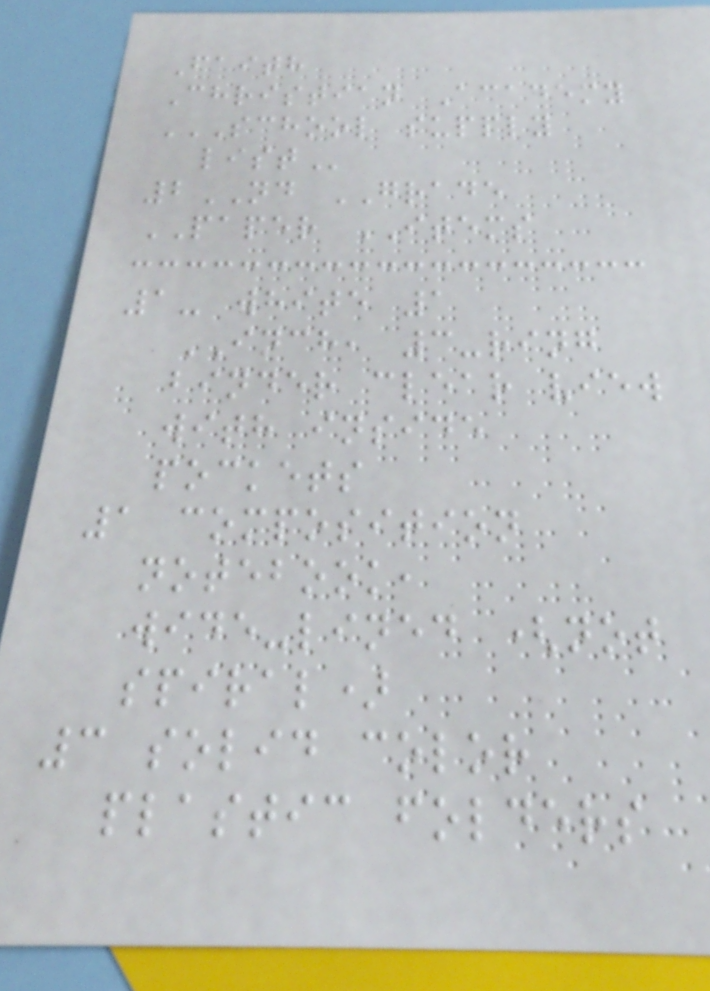Faith
Christian Academy
SCHOOL SUPPLY
LIST
2ND GRADE
PAPER ITEMS
1- white 1
INCH, 3-ring
binder clear view
with inside
pockets
1 composition
notebook,
wide-lined (not
spiral)
3 solid color
plastic folders
